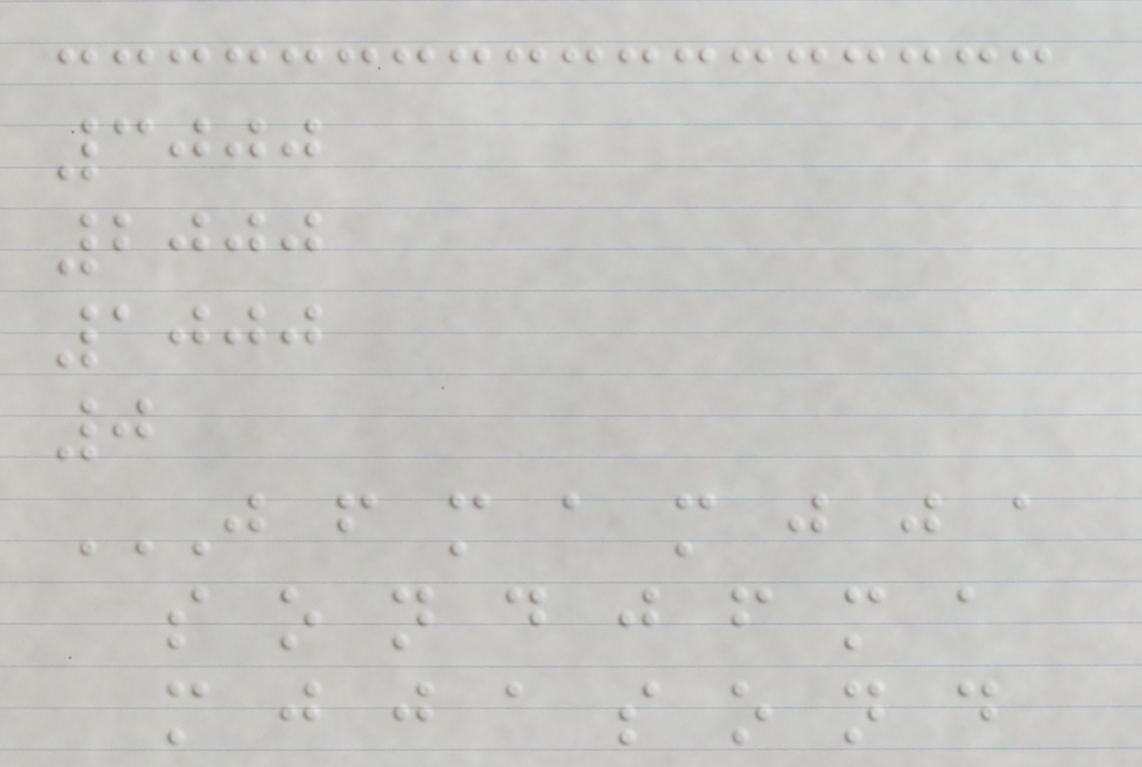3000
2000
1000
0
J F M A M J J A
S O N D J F M A
M J J A S O N D
